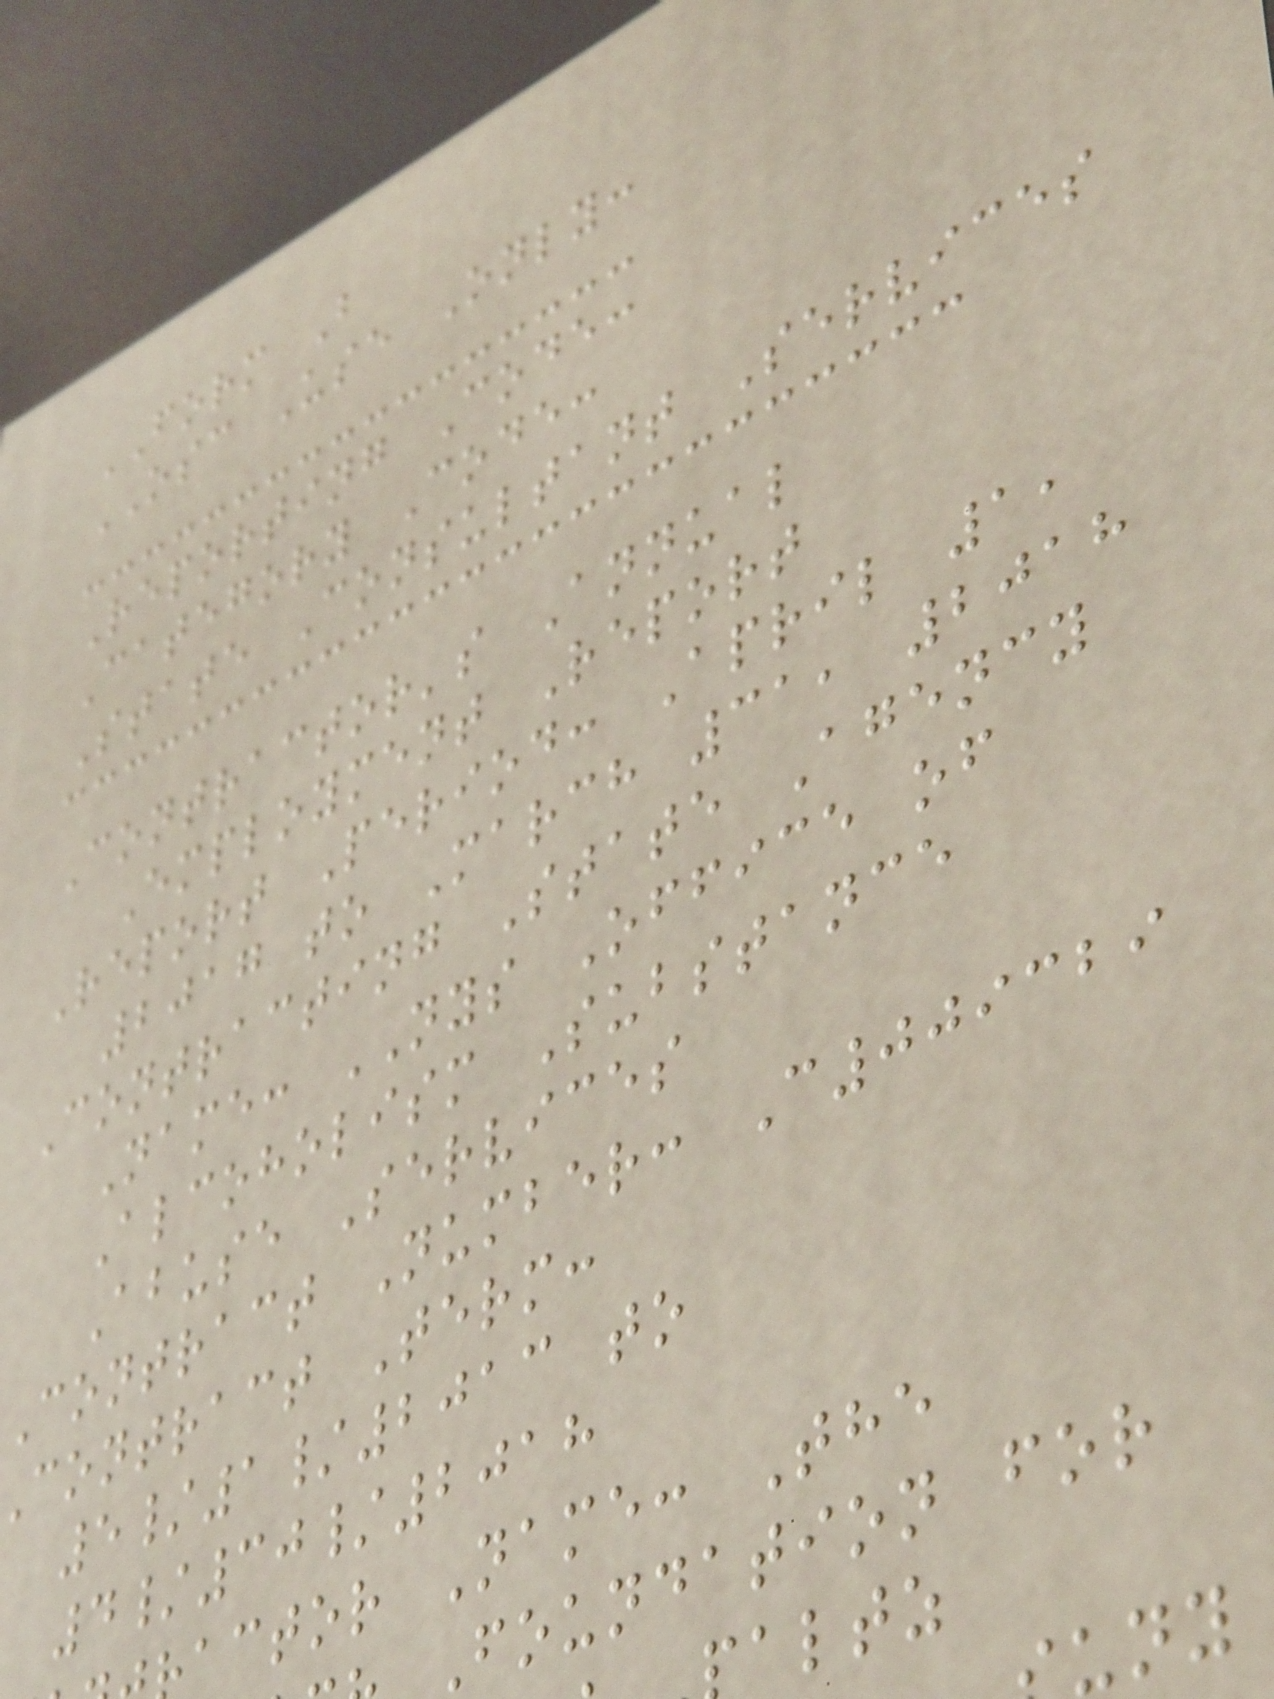FORM B
OSC Use Only:
Reporting Code:
Category Code:
State Consultant Services
Contractor's Annual
Employment Report
Report Period: April 1,
2017 to March 31, 2018
Contracting State Agency
Name: NYS Office of
Alcoholism Substance
Abuse Services
Contract Number: C009329
contract Term:
5/1/2013 to
4/30/2018
actor Name: The
Foundation for
